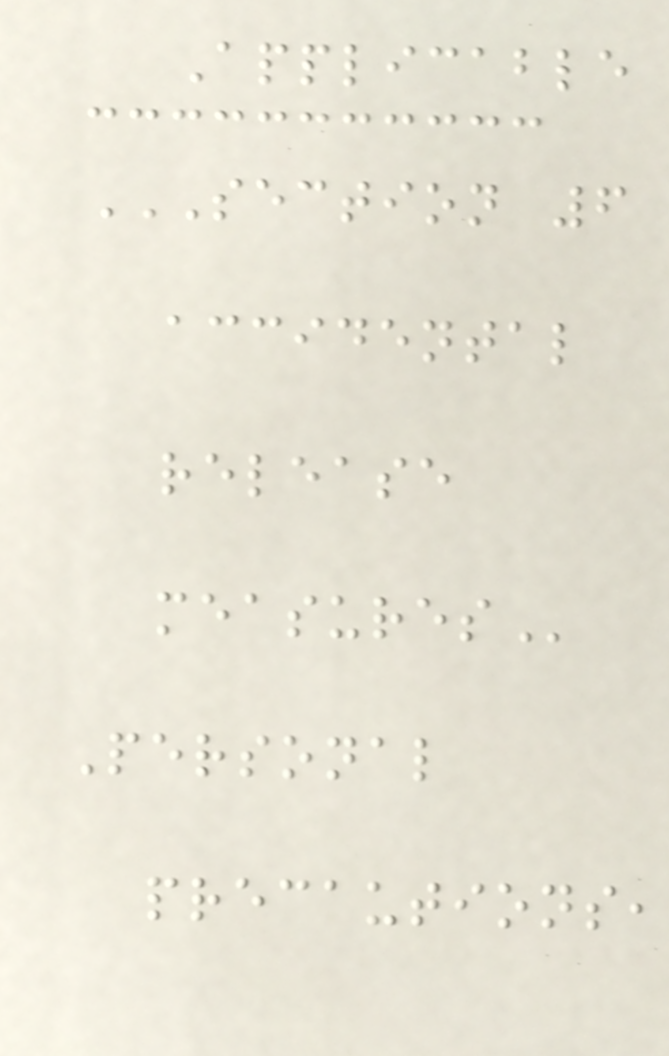Applicable
SECTION 6
ACCIDENTAL
RELEASE
MEASURES
Personal
precautions,
